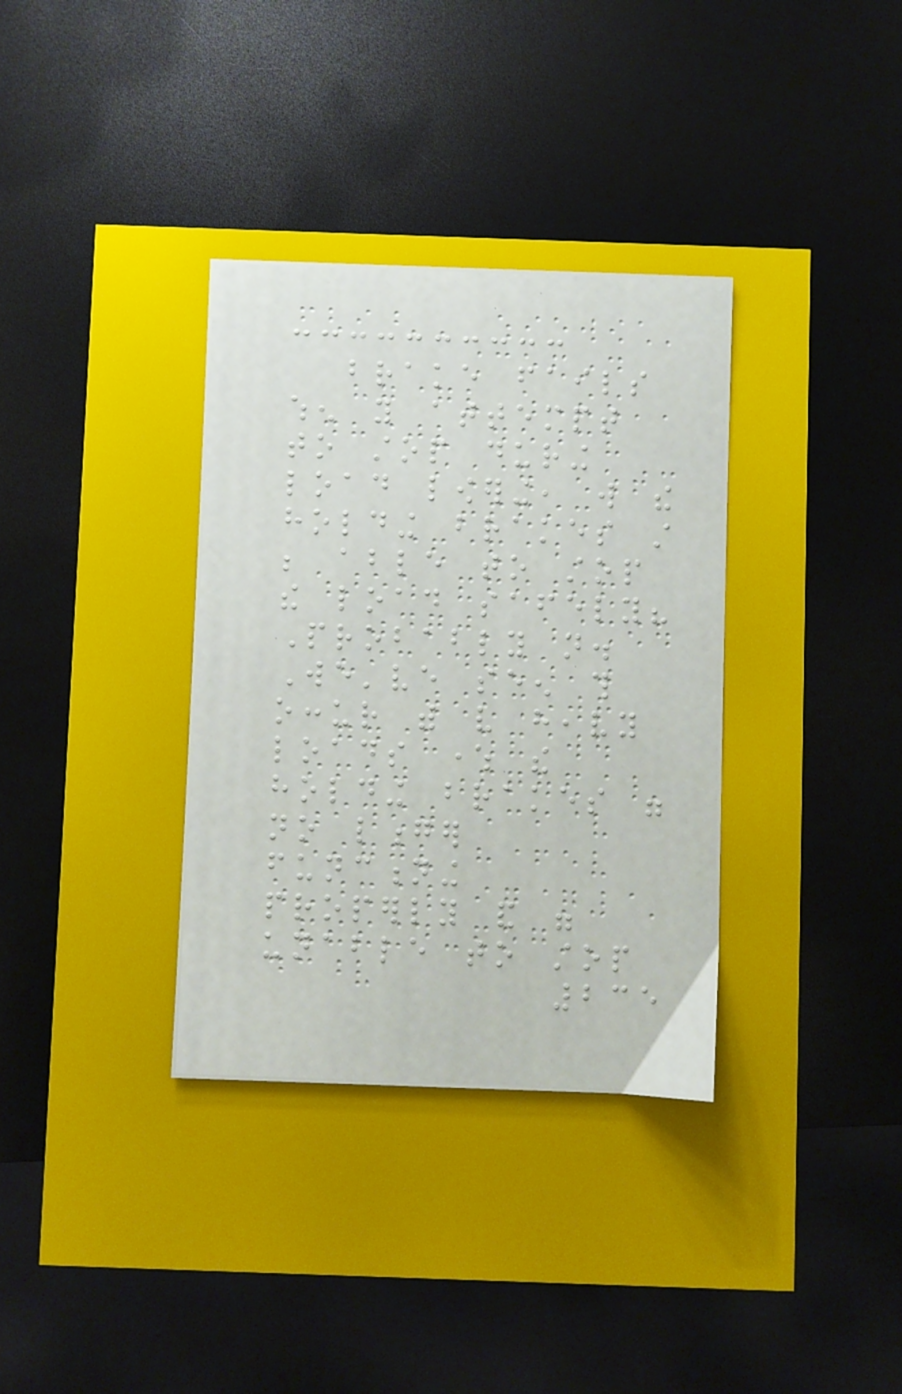brake fails
when you attempt
to stop during
load lowering, will the
holding brakes still
be able to stop
the load safely?
Probably not.
We've seen this
occur with very heavy
loads where the
holding brakes were
no longer
functioning
properly and were
unable to stop
235
